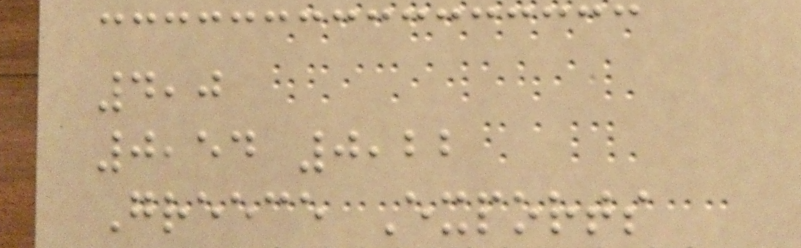4,0
0,54 0,22
Greece Exports
